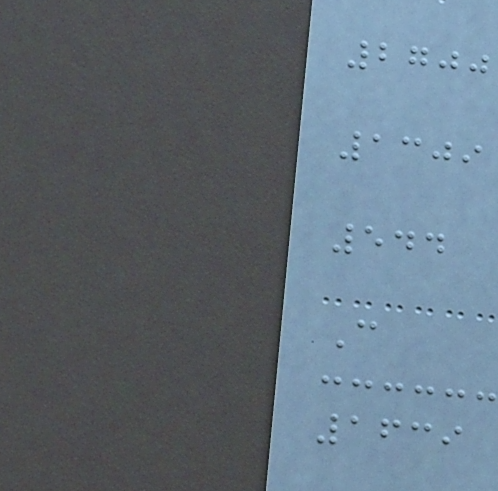2700
1309
544
C
1639
